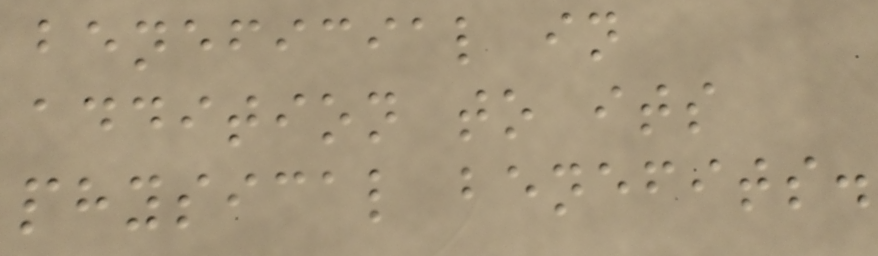beneficial in
addition to its
physical benefits.
